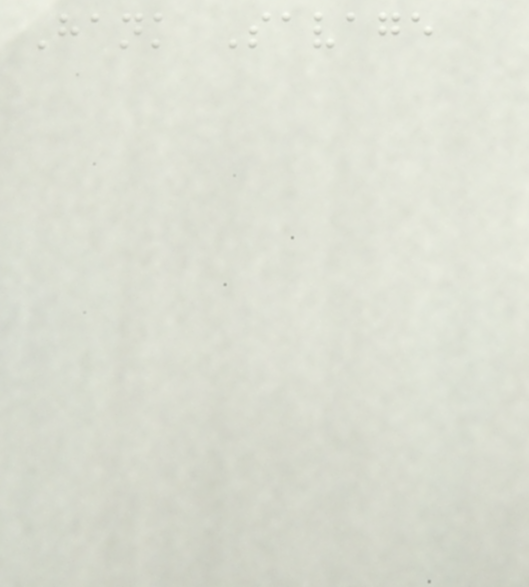Hank Savage
